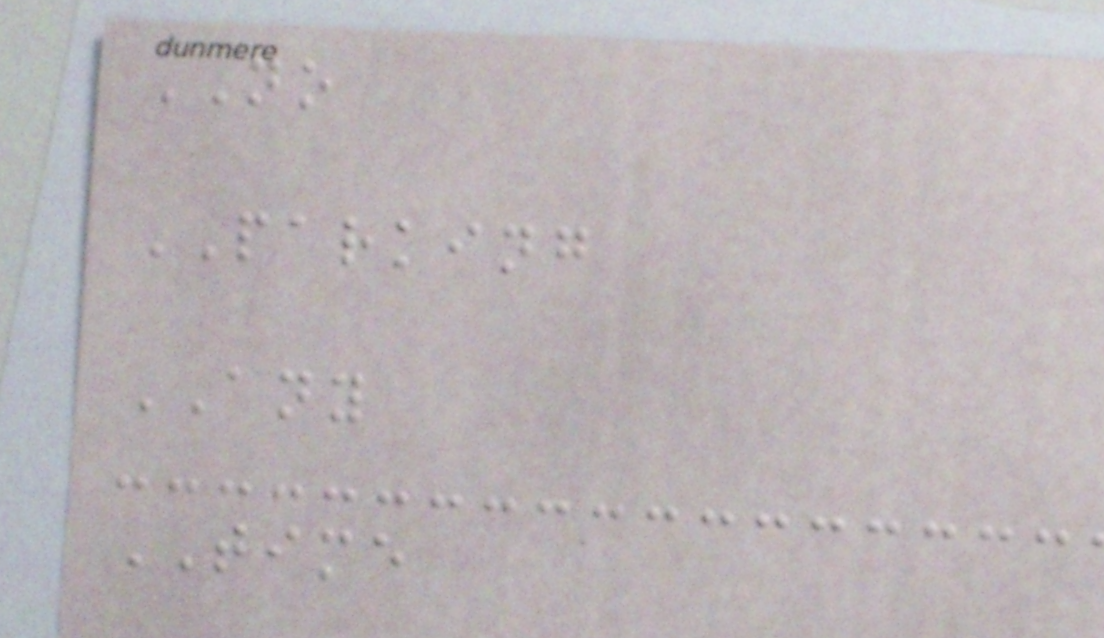NO
PARKING
ANY
TIME
